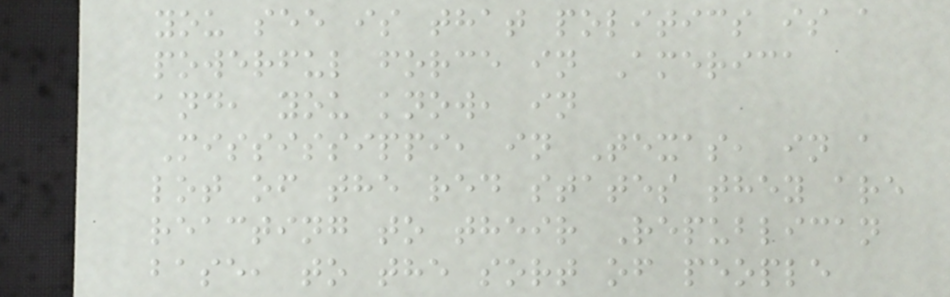you see is that politics is a
powerful force in America
and, you know, in
Mississippi, in Texas, in a
lot of the red states they are
reacting to their Republican
base, to the sort of people
